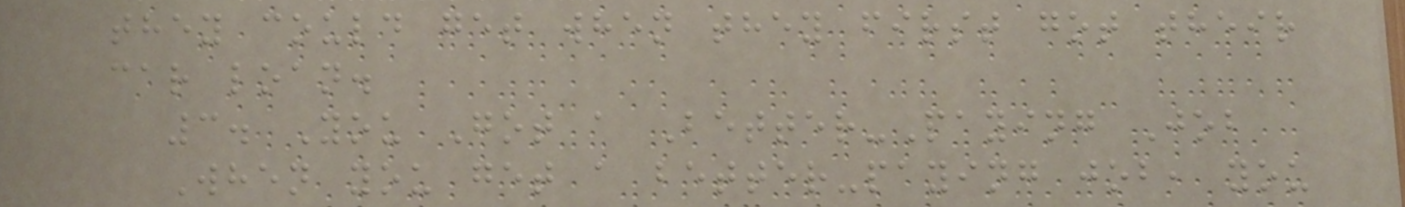they could get when they first got their
car loan.
3. You Got a Better-Paying Job
When you get a better-paying job, you
